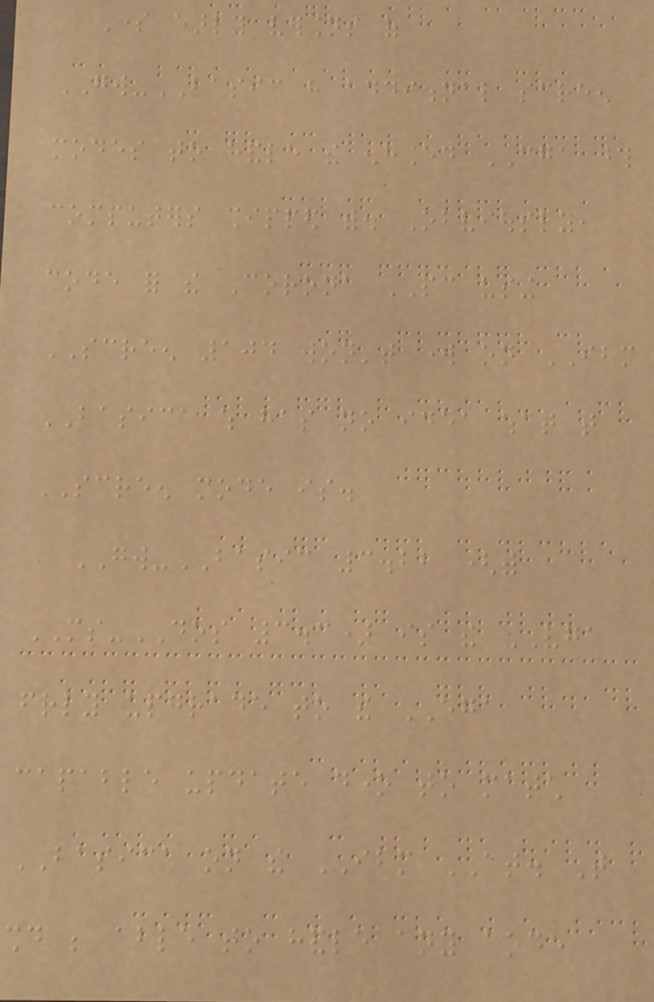Some early versions of
GW-BASIC have additional screen
modes to handle the enhanced CGA those
computers shipped with. Obviously,
code for the Corona PC using
SCREEN 104 won't work on IBM
BASICA which has no idea what that
SCREEN mode is.
GW-BASIC 3.22 (with
MS-DOS 3.3) is the VGA
friendly upgrade to the EGA
capable update done to match
BASICA on the IBM AT. That
should be able to handle any code
